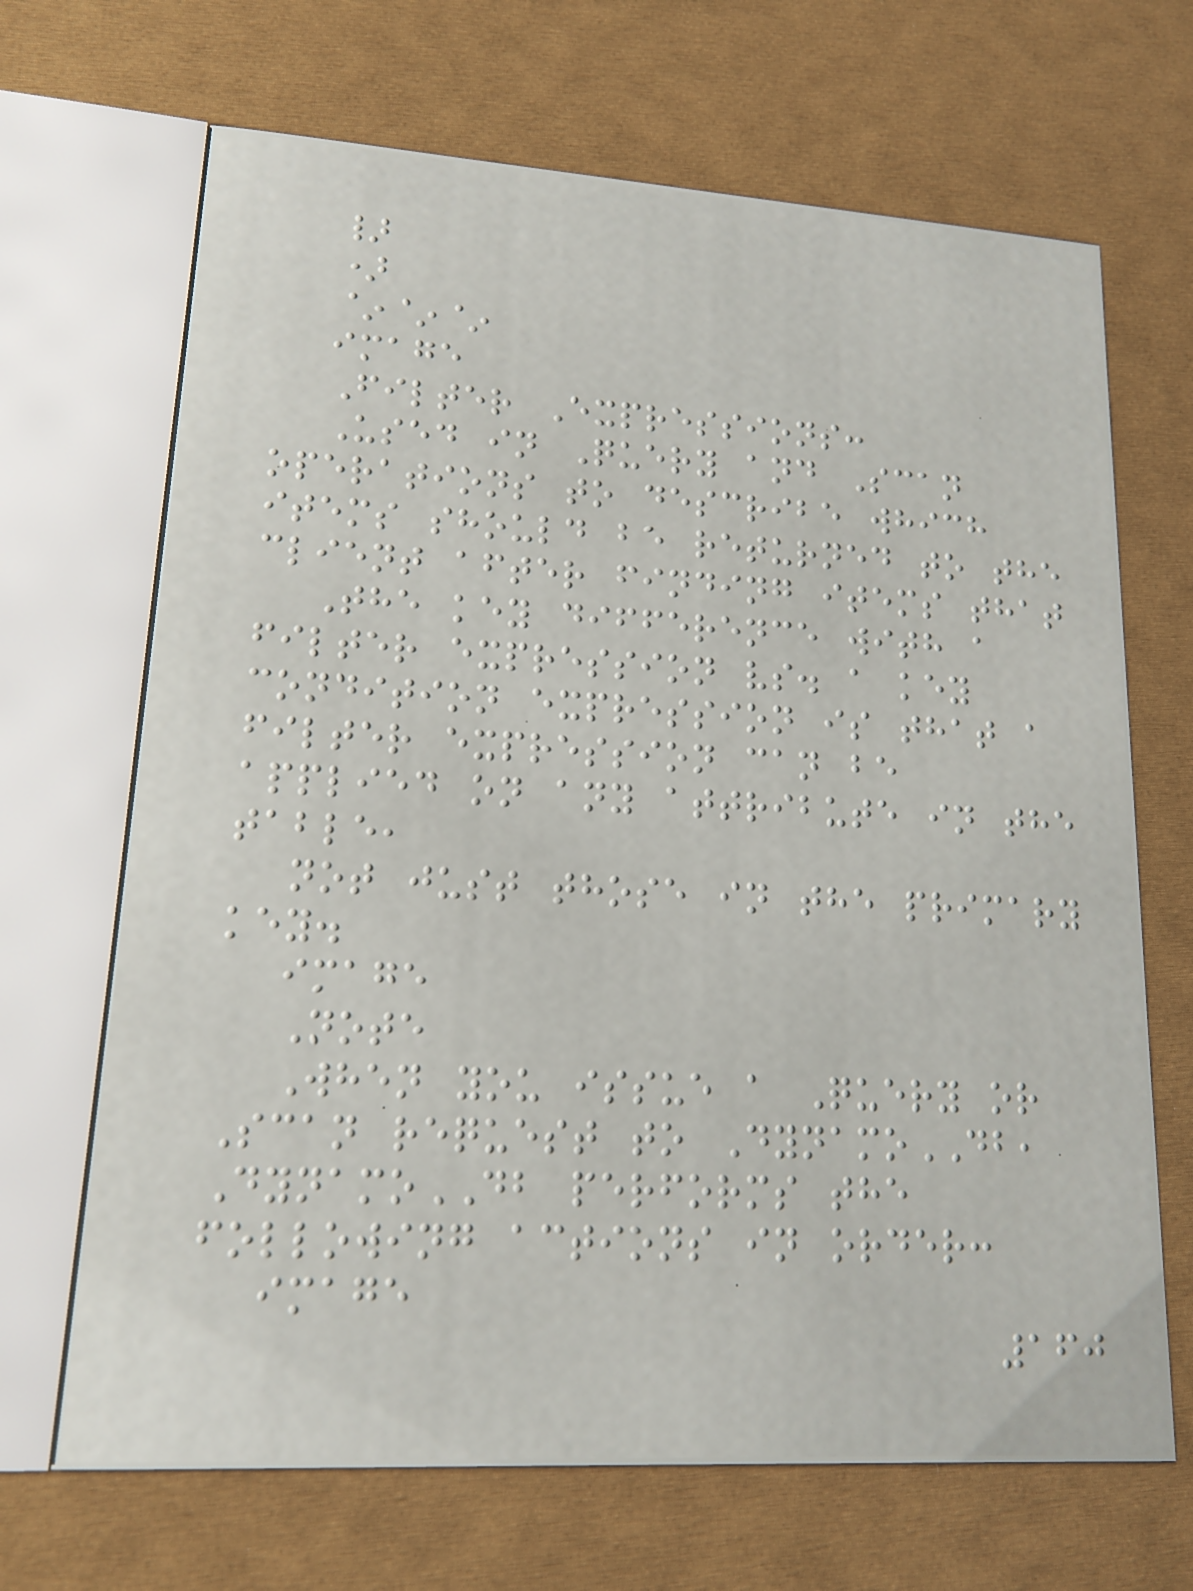}
)
~~~
image
Filter Expressions:
Used in Query and Scan
operations to describe which
items should be returned to the
client after finding items that
The key difference with a
filter expression vs. a key
condition expression is that a
filter expression can be
applied on any attribute in the
table,
not just those in the primary
key.
image
Note
When you issue a Query or
Scan request to DynamoDB,
DynamoDB performs the
following actions in order:
image
160
